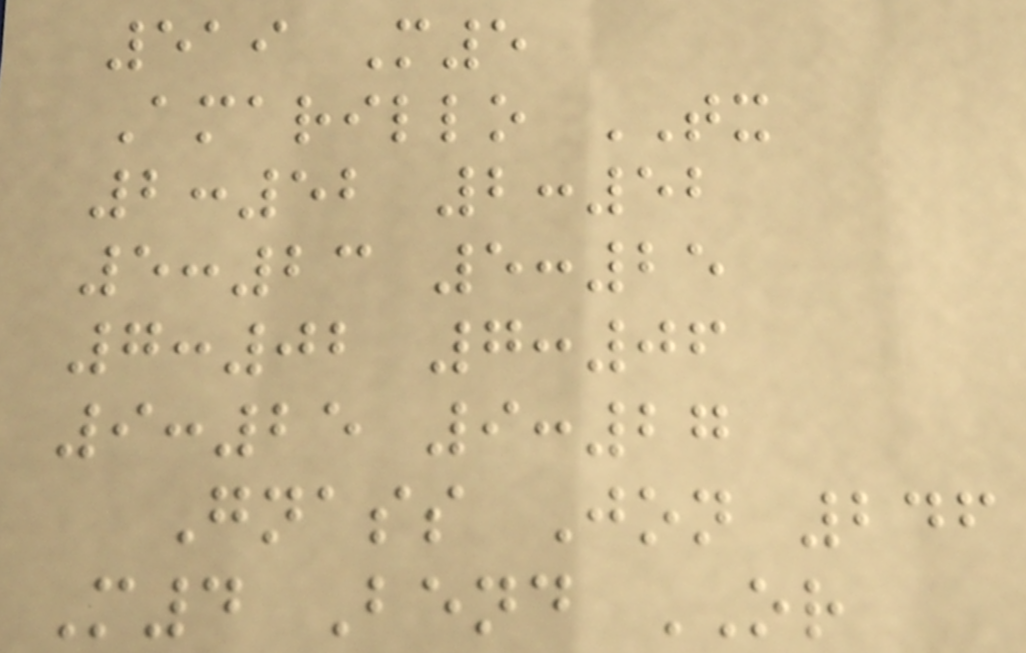519 M5
Amarillo TX
2:52 2:52
5:23 5:25
7:02 7:06
9:25 9:27
Gnass Jon 246
M4 Bend OR
